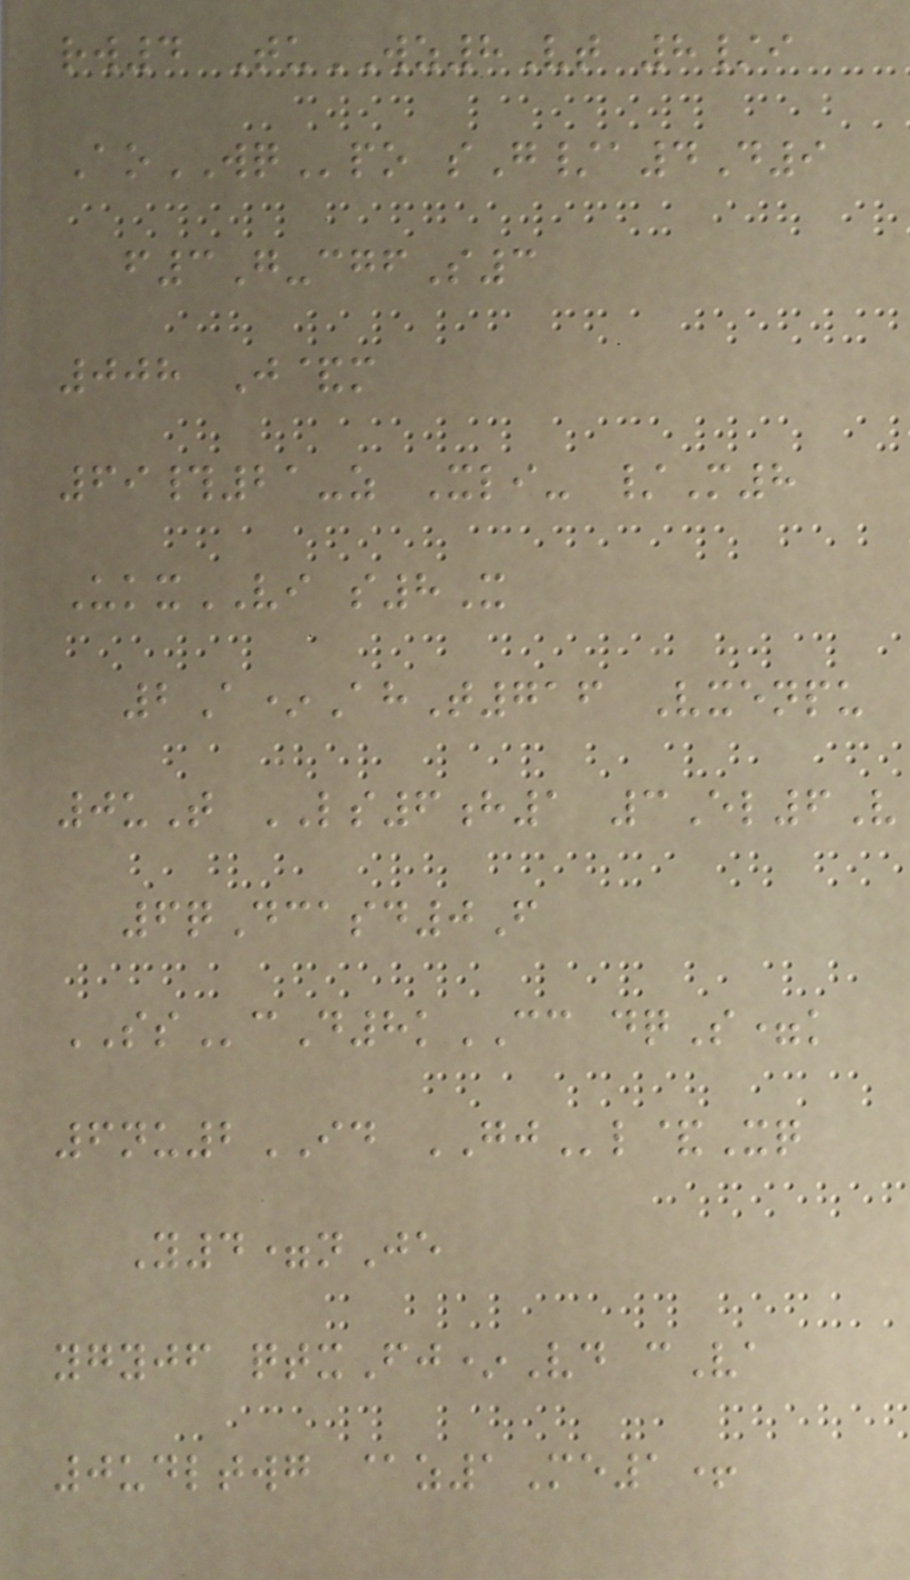rw4 TuWZ8Vt 8/i
AoWQpo sG/a4D9
f3G-cgfS3
008 J&m
69#21-z Xli- /M8
UkxVI s8X
2A*AhT716 Vxenpu
0uT LS6h1 3El6V
6qDcasd0F
SScD8kCC dqS=k
6nu2ID GJl&Xq
Y4=nJe
ygyjf qtxFj*Vd cVa
0udltwg @z1Me1+
